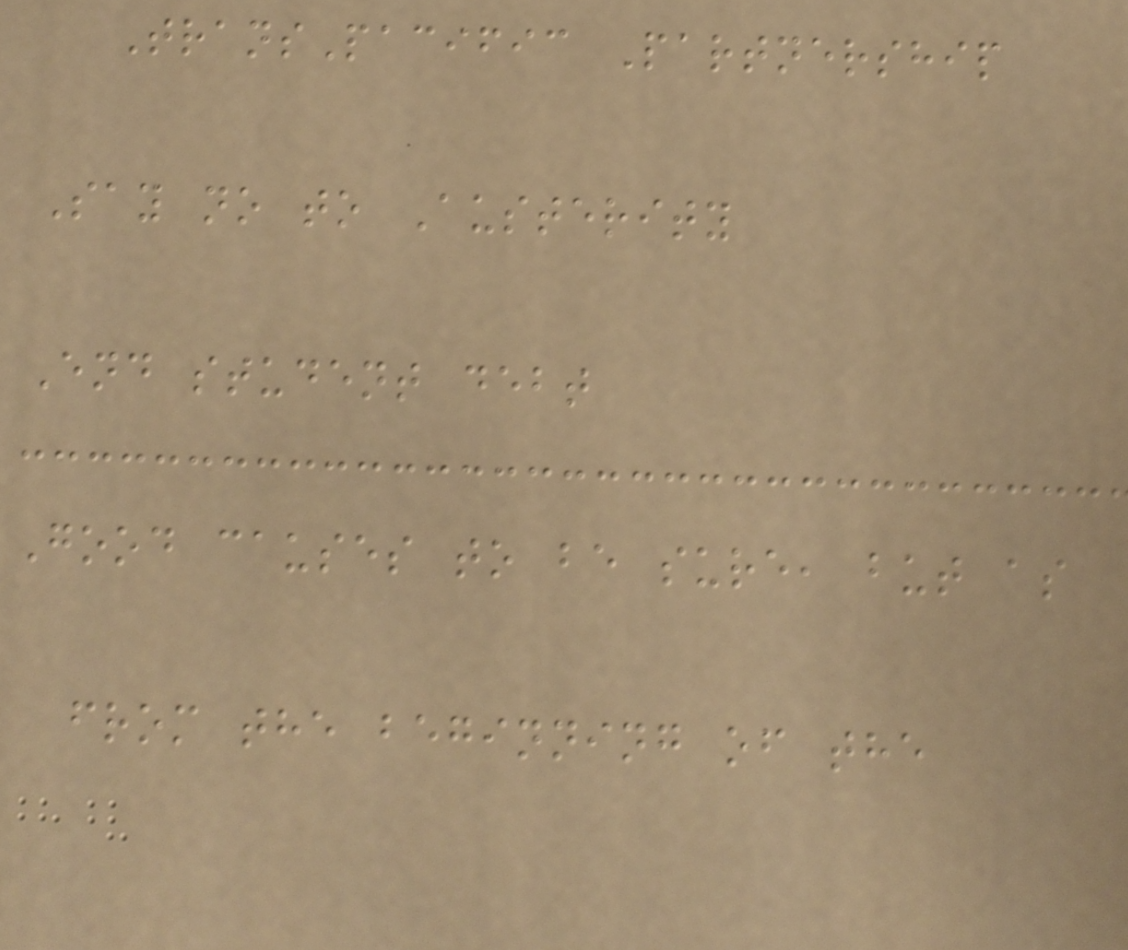TransPacific Partnership
Say no to Austerity
End student debt
Good causes to be sure, but as
from the beginning of the
